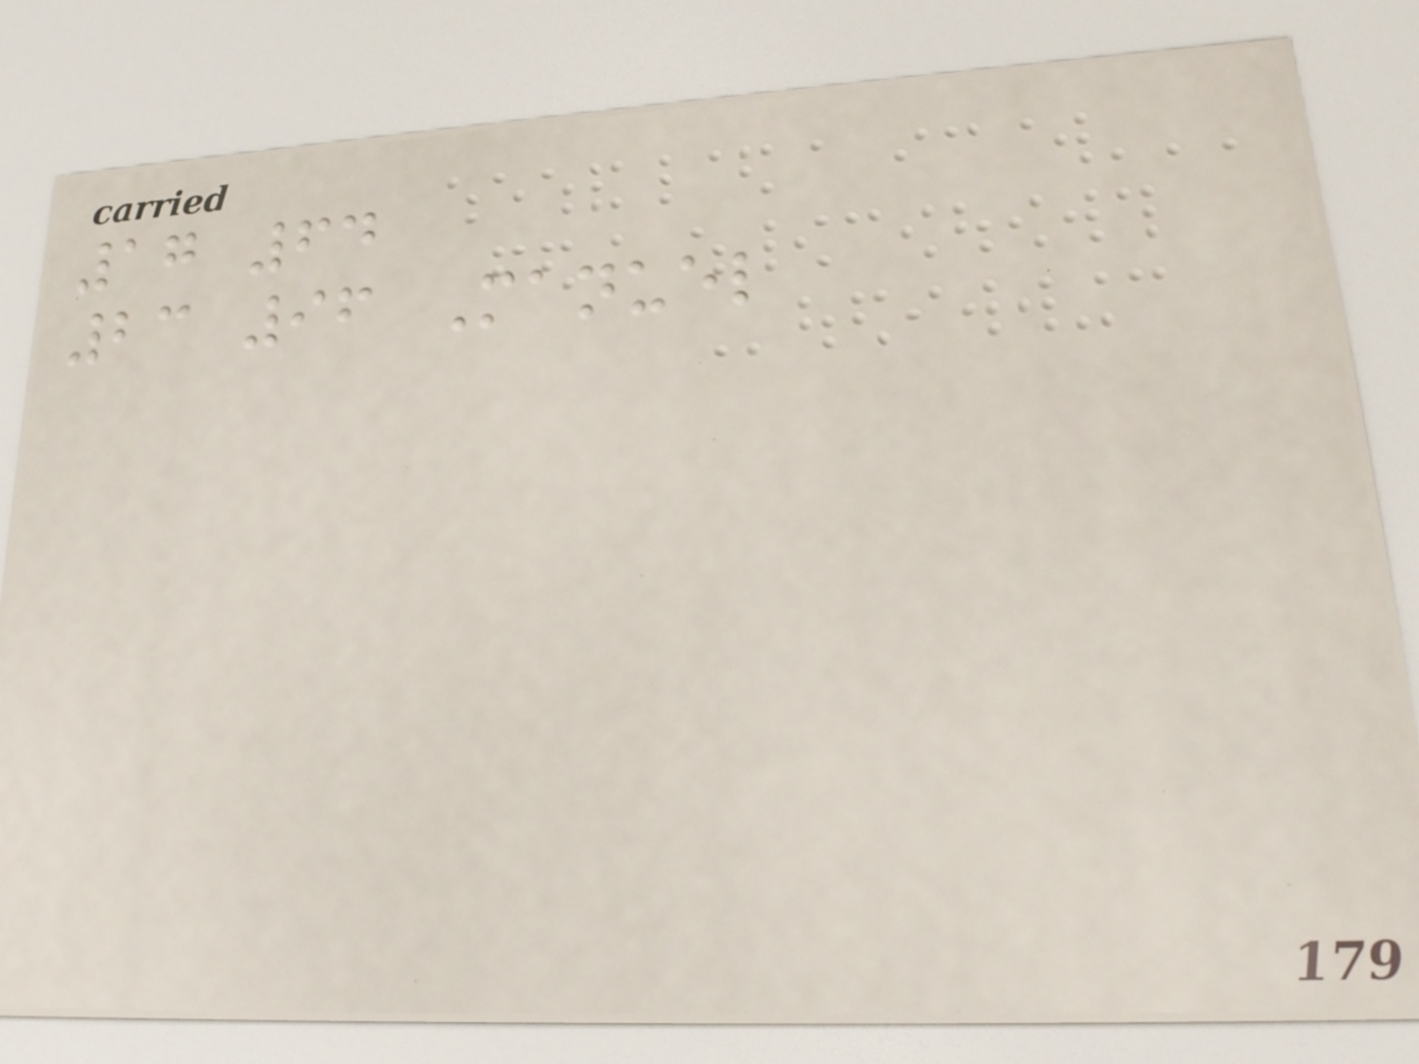17 64
23 96 Manuel
